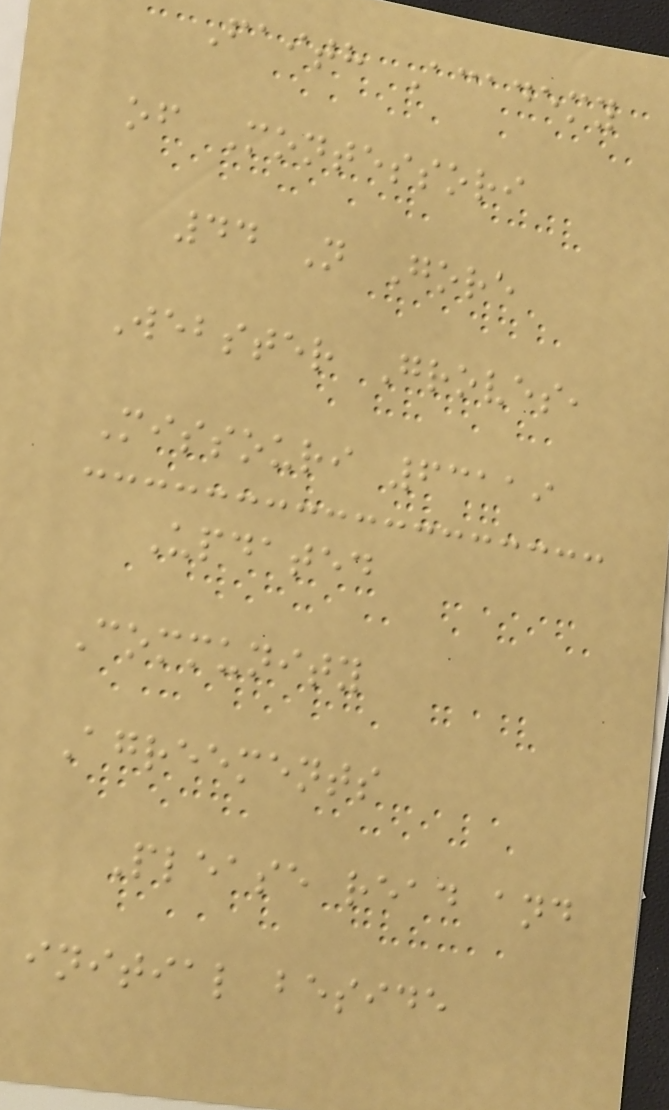Faith Academy
of Montessori
44 N Gore
Webster Groves,
Missouri 63119
Updated
Community
Agreements
Please read and
initial beside
